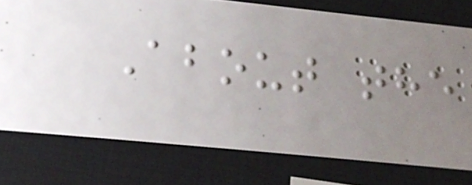About the
